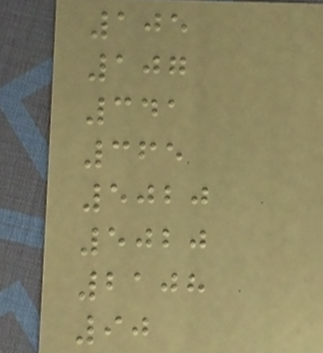105
107
341
365
5020
5020
2108
90
